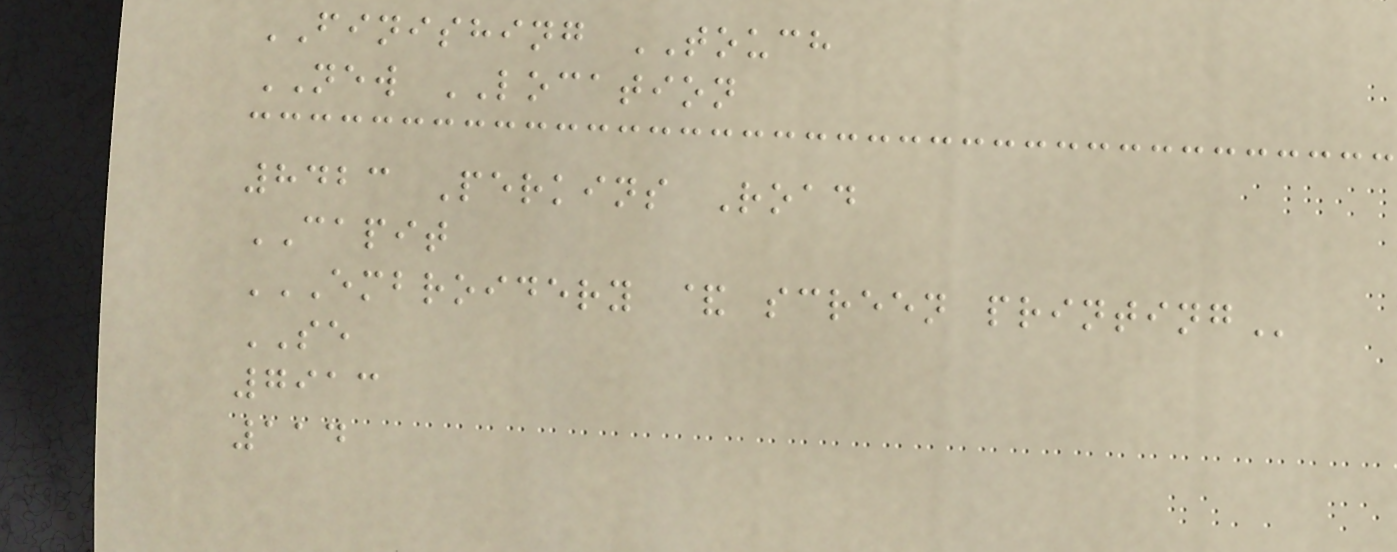FINISHING TOUCH
NEW LOCATION
8423 Perkins Road
CAPIT
EMBROIDERY & SCREEN PRINTING
SE
7913
114
